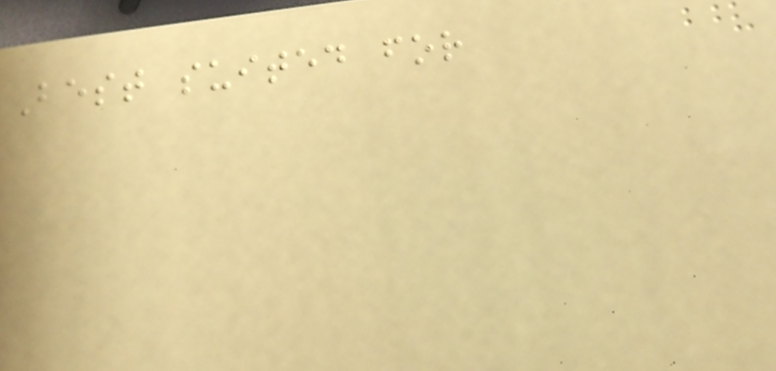Best suited for
